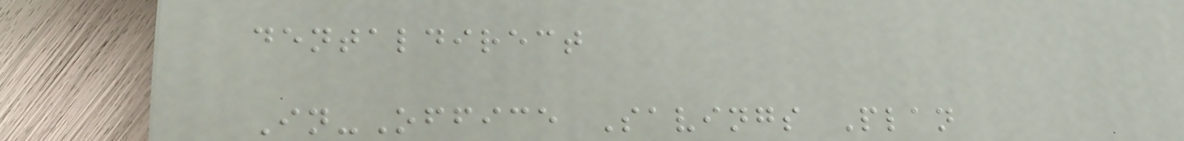dentaldirect
In-Office Savings Plan
